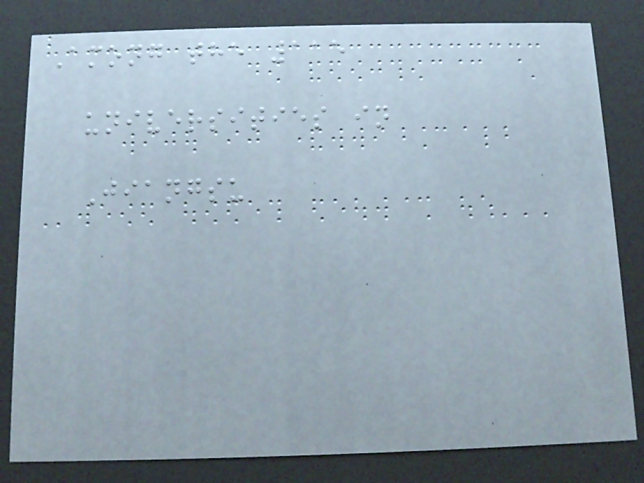Among the 115
universities in
Jiangsu
